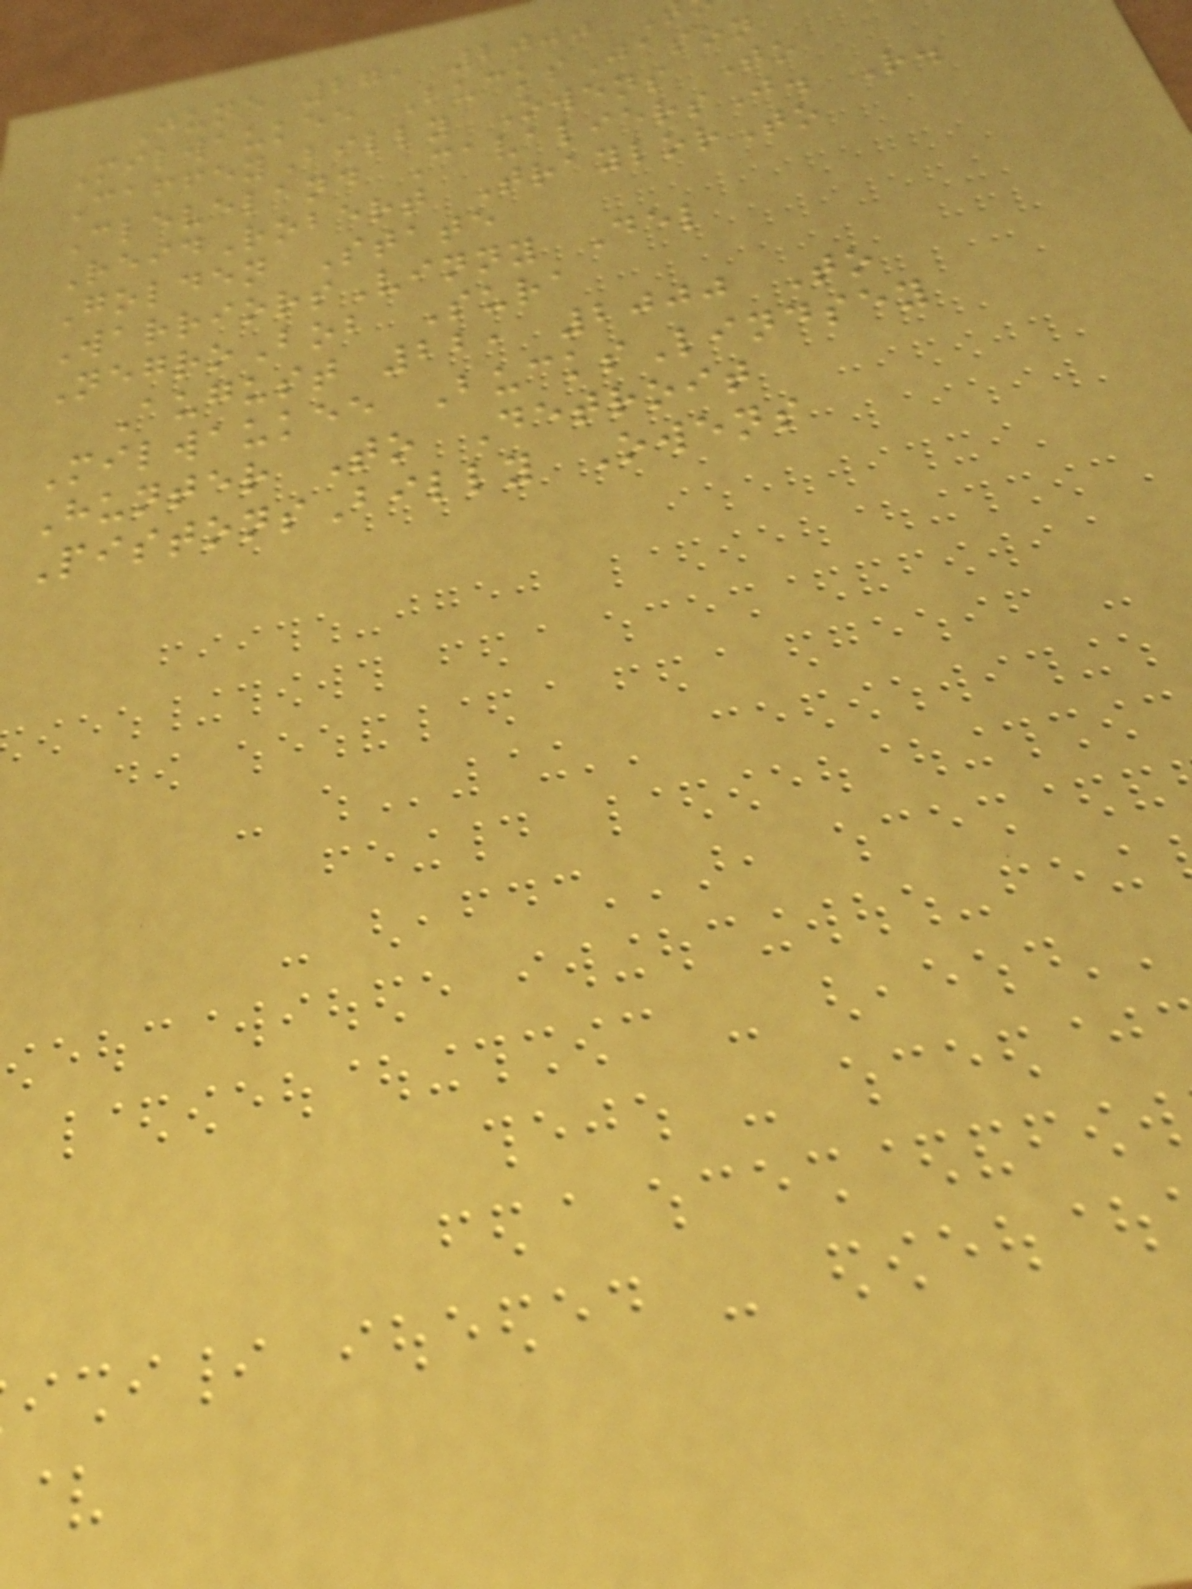June 27, 2000
Milwaukee BucksJason
CaffeyBilly Owens To
Cleveland CavaliersJ. R.
ReidRobert TraylorTo
Golden State
WarriorsVinny Del
NegroBob Sura
August 22, 2000 To
Milwaukee BucksLindsey
Hunter To Detroit
PistonsBilly Owens
